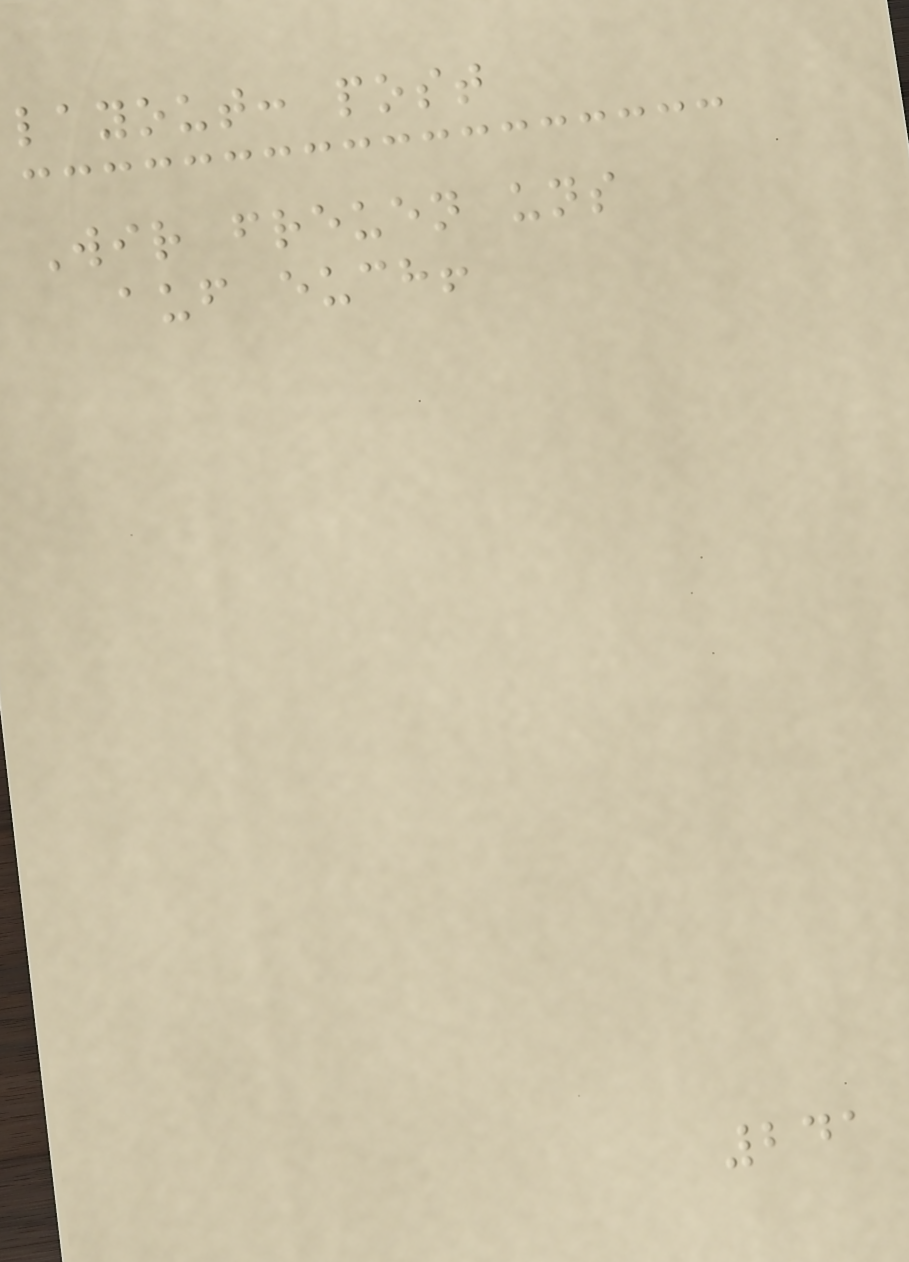layout: post
Wir freuen uns
auf euch!
241
